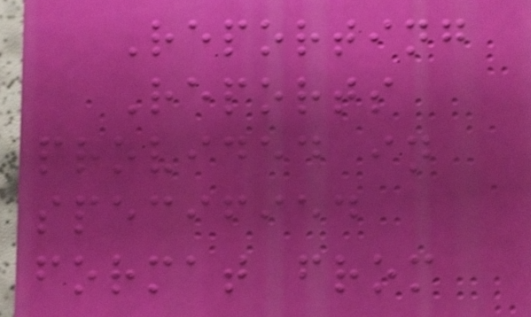Reporting
Reports
provided in
specified
format from
